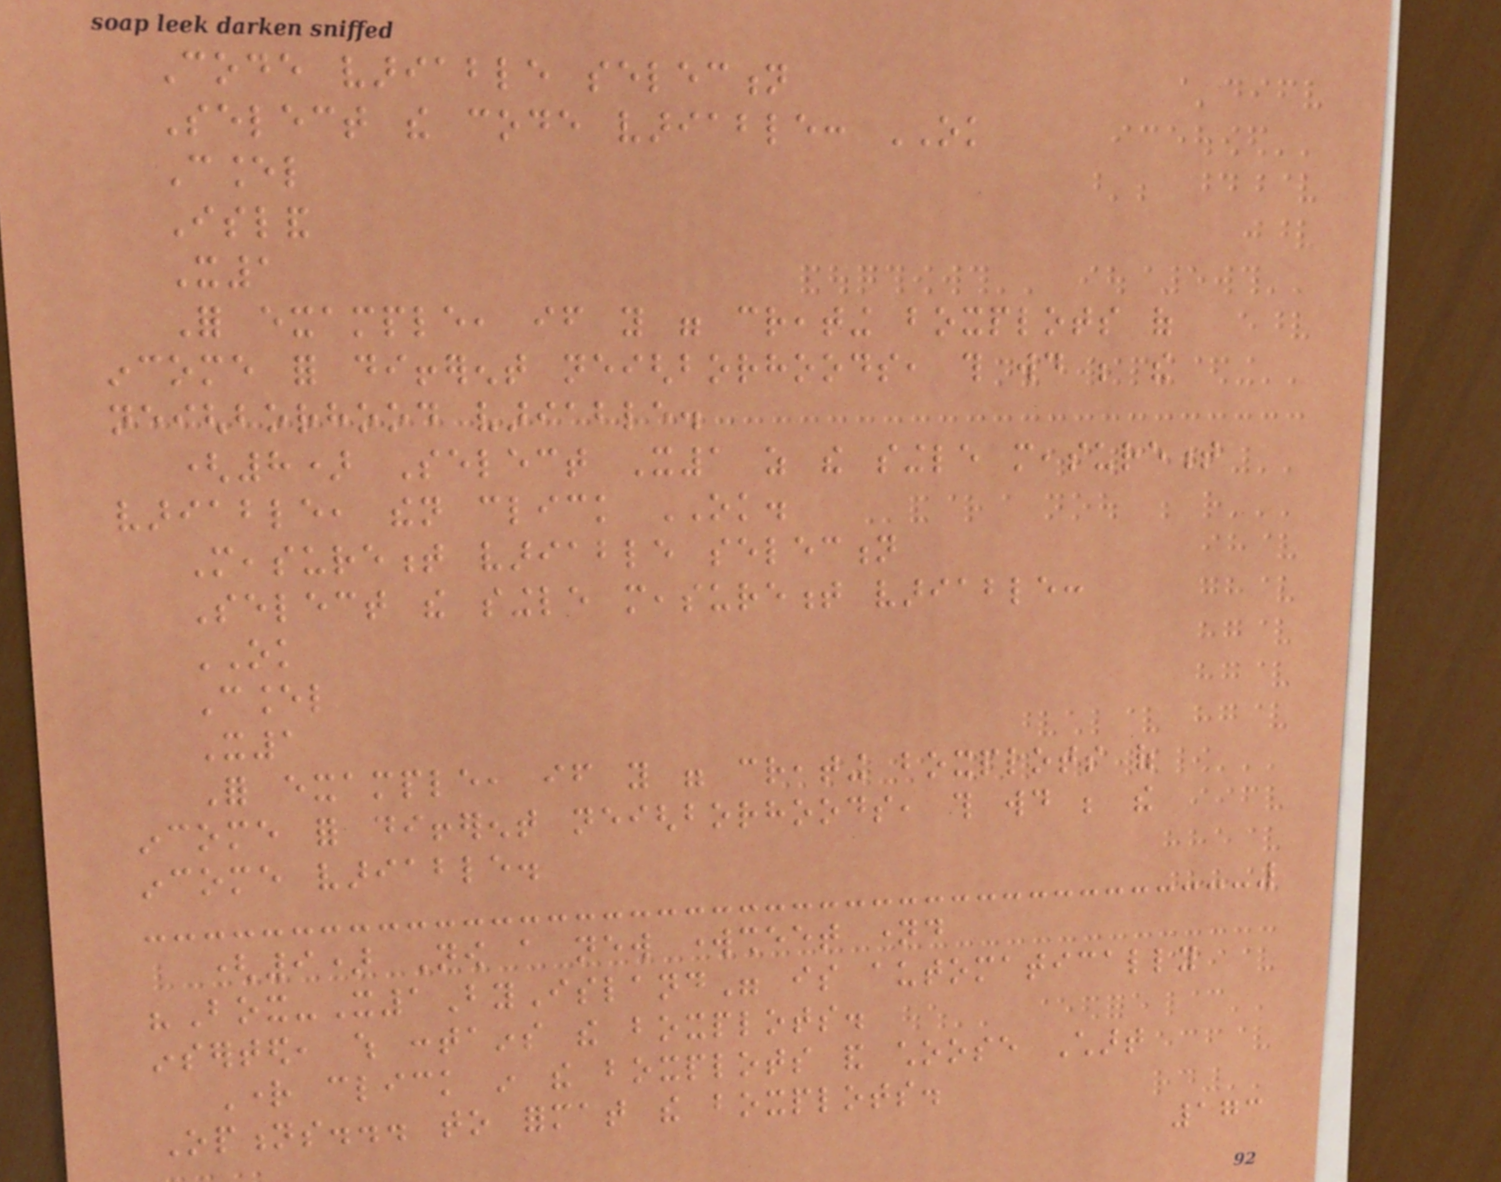Code variable selection
Select the code variable: OK
Cancel
Island
X1
For example, if you were creating boxplots of
income for different neighborhoods, this would be the
neighborhood variable.
(8) Select X1 as the single measurement
variable, then click OK.
Measurement variable selection
Select the single measurement variable:
OK
Cancel
X1
For example, if you were creating boxplots of
income for different neighborhoods, this would be the
income variable.
(9) Now a new worksheet named
"Box-X1ByIsland" is automatically
inserted, which contains the boxplots.
Right click in the boxplots and choose Chart
Options... to format the boxplots.
173
